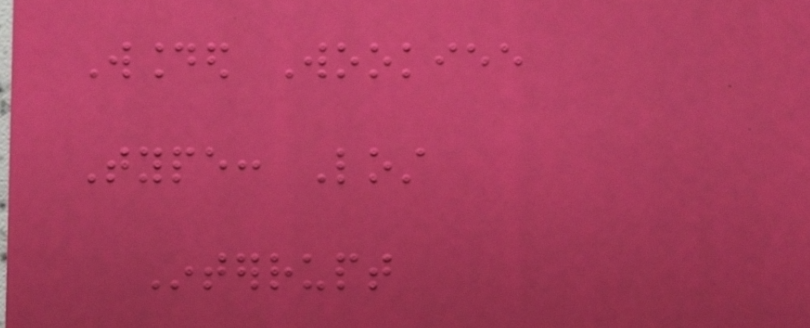Wounded Wookiee
Type: Lost
Interrupt
